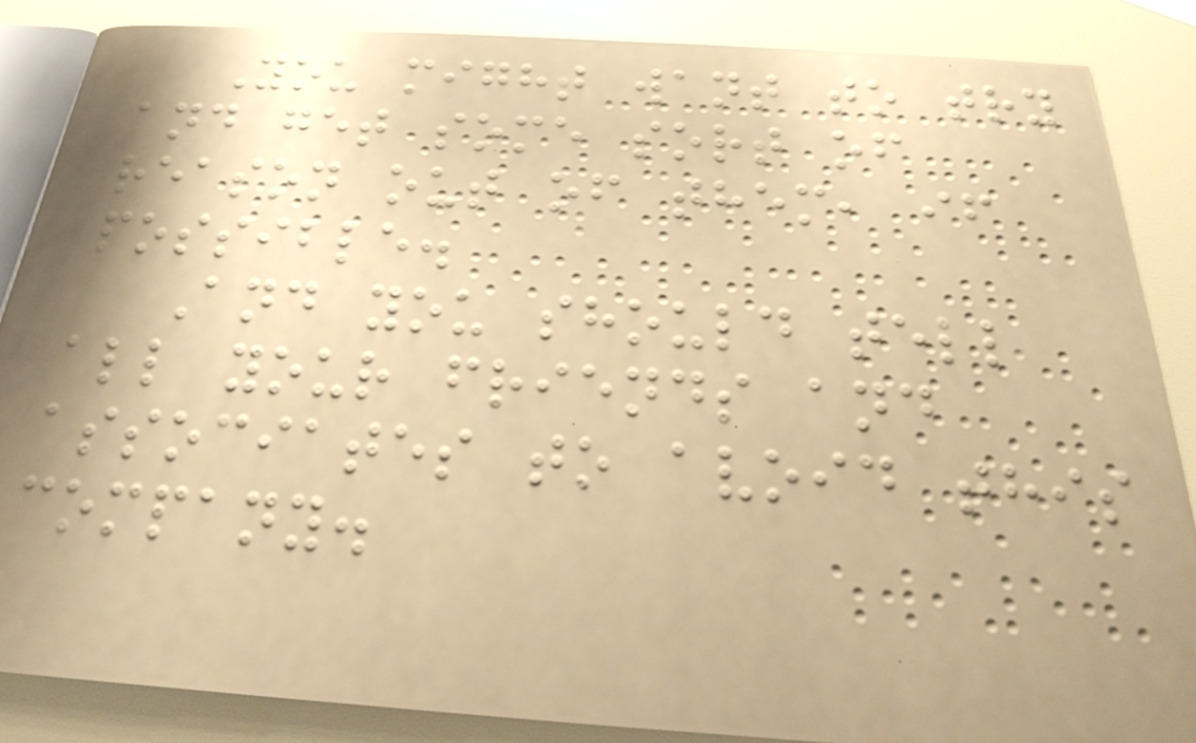You might want to try
and get some sort of
reason out of them, if
possible.
And you should tell
all your friends and
associates to avoid this
company.
